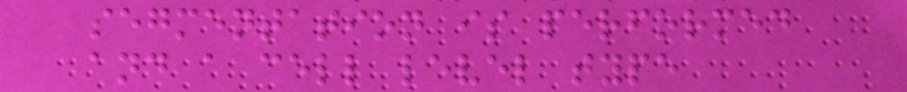segmentation is performed
and a cell level type
